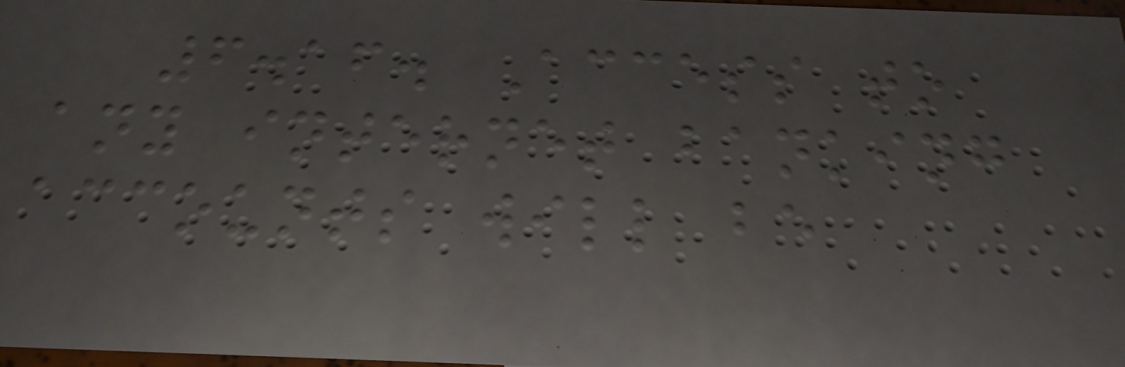6.16. Access to
any internet banking
accounts will be
